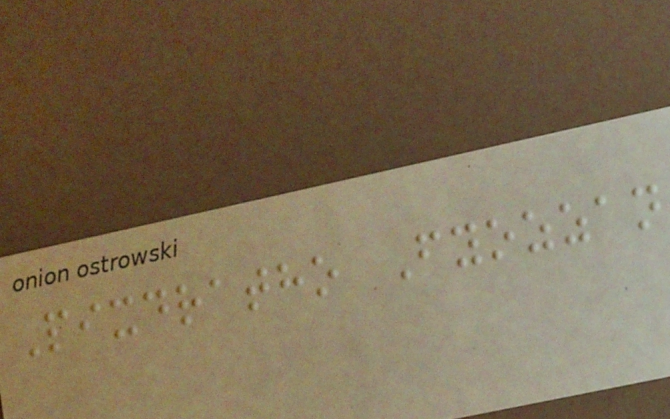Pixdratho Fyozzan
